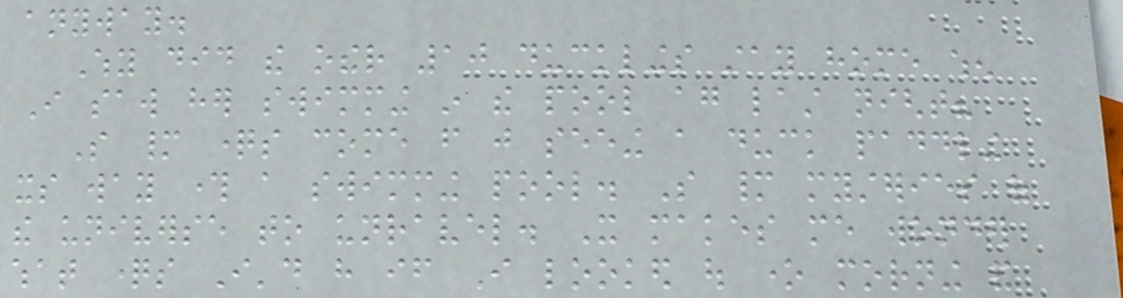anyway.
Why did the other 10 ducklings stay home when
I saw her swimming in the pool again last night?
So many questions come from just seeing a duck paddling
its way through a swimming pool. So many mysteries of
the universe to unravel. It makes me wonder
what questions I'd have if I looked out one morning and
